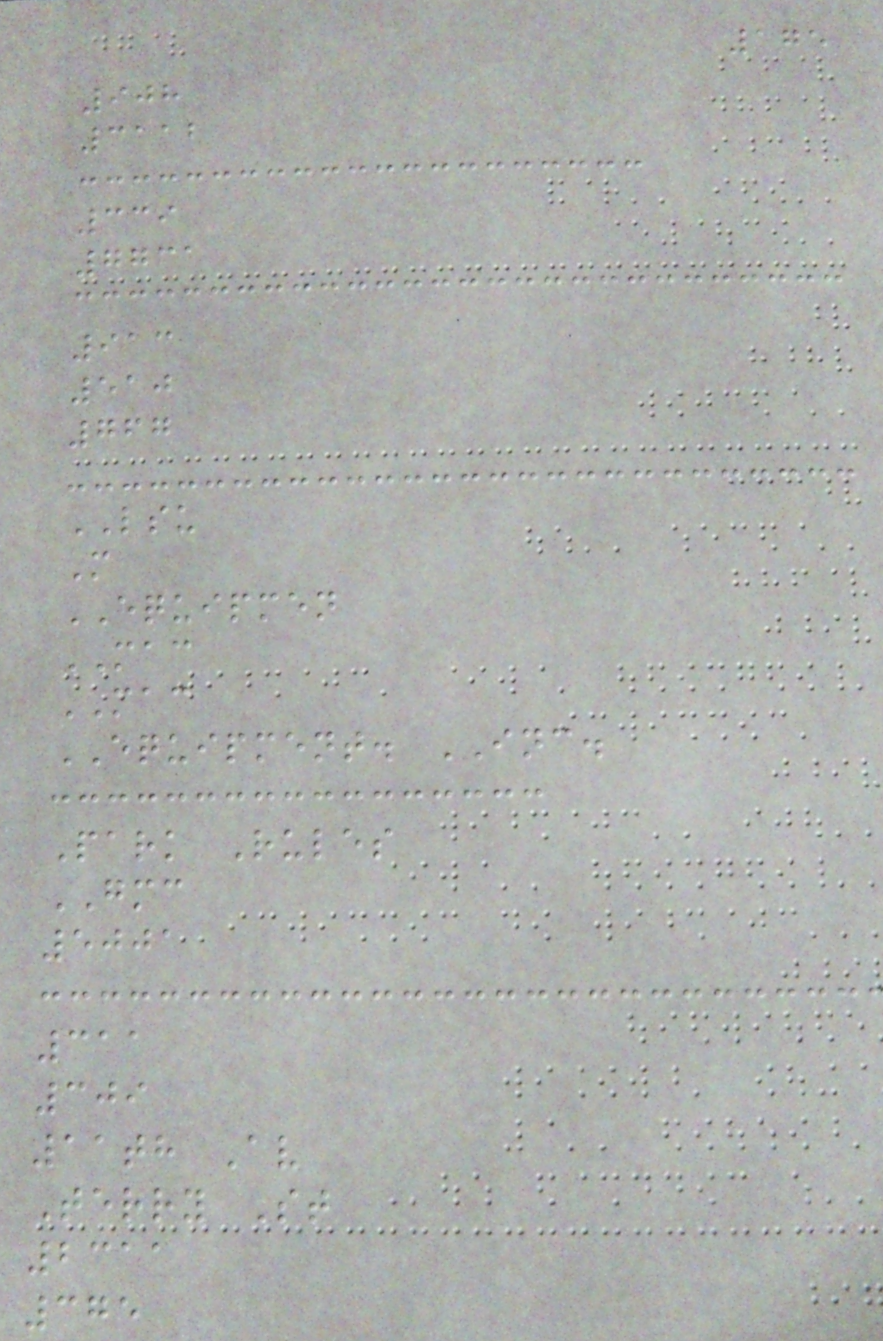175
908
3112
339
7731
913
510
767
LSU
M
EQUIPMEN
MAC
MAC
EQUIPMENT. INC.
Park Rules
GMC
5001
311
309
11th Av
Terry St
2311
375
